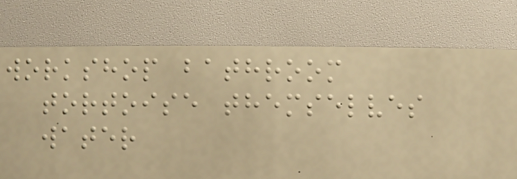workshop bathroom
tortoise themselves
water
